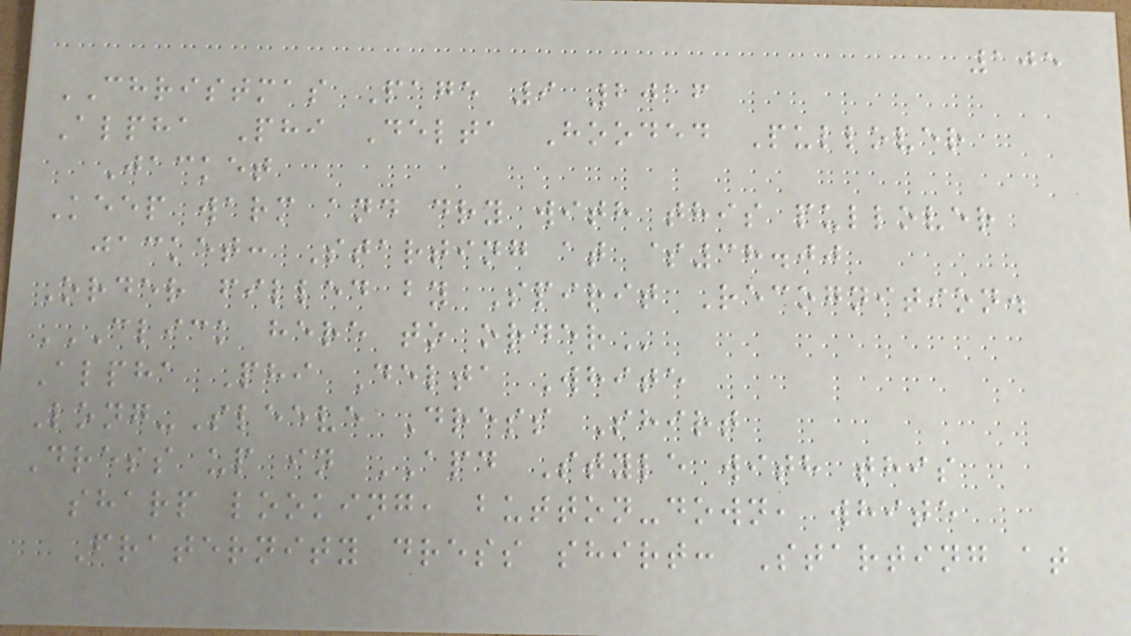105
CHRISTMAS Page 9 2016
Alpha Phi Delta Hooded Pullover
Jacket
Keep warm and dry with this pullover
jacket: Starting at $38.00
Order filled by Spirit Recognition.
CLICK HERE TO ORDER
Alpha Phi Delta White
Long-Sleeve Dress Shirt
Dress up in APD Style with this
sharp looking, button-down, white
Fraternity dress shirt: Starting at
